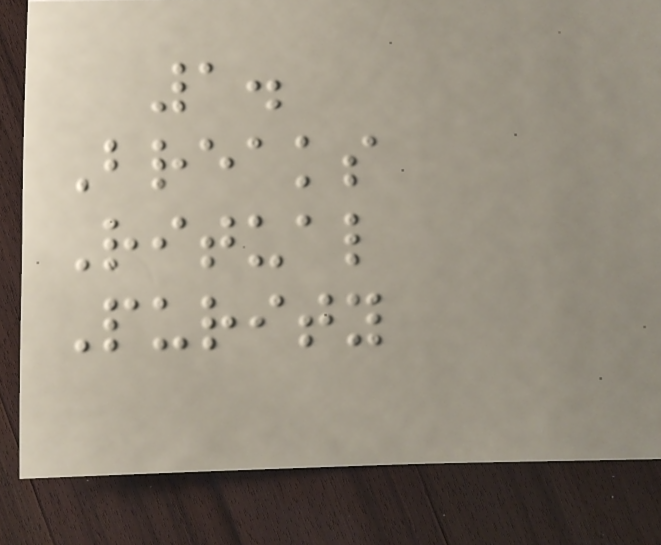1.
Breaks
Ritual
Purity
